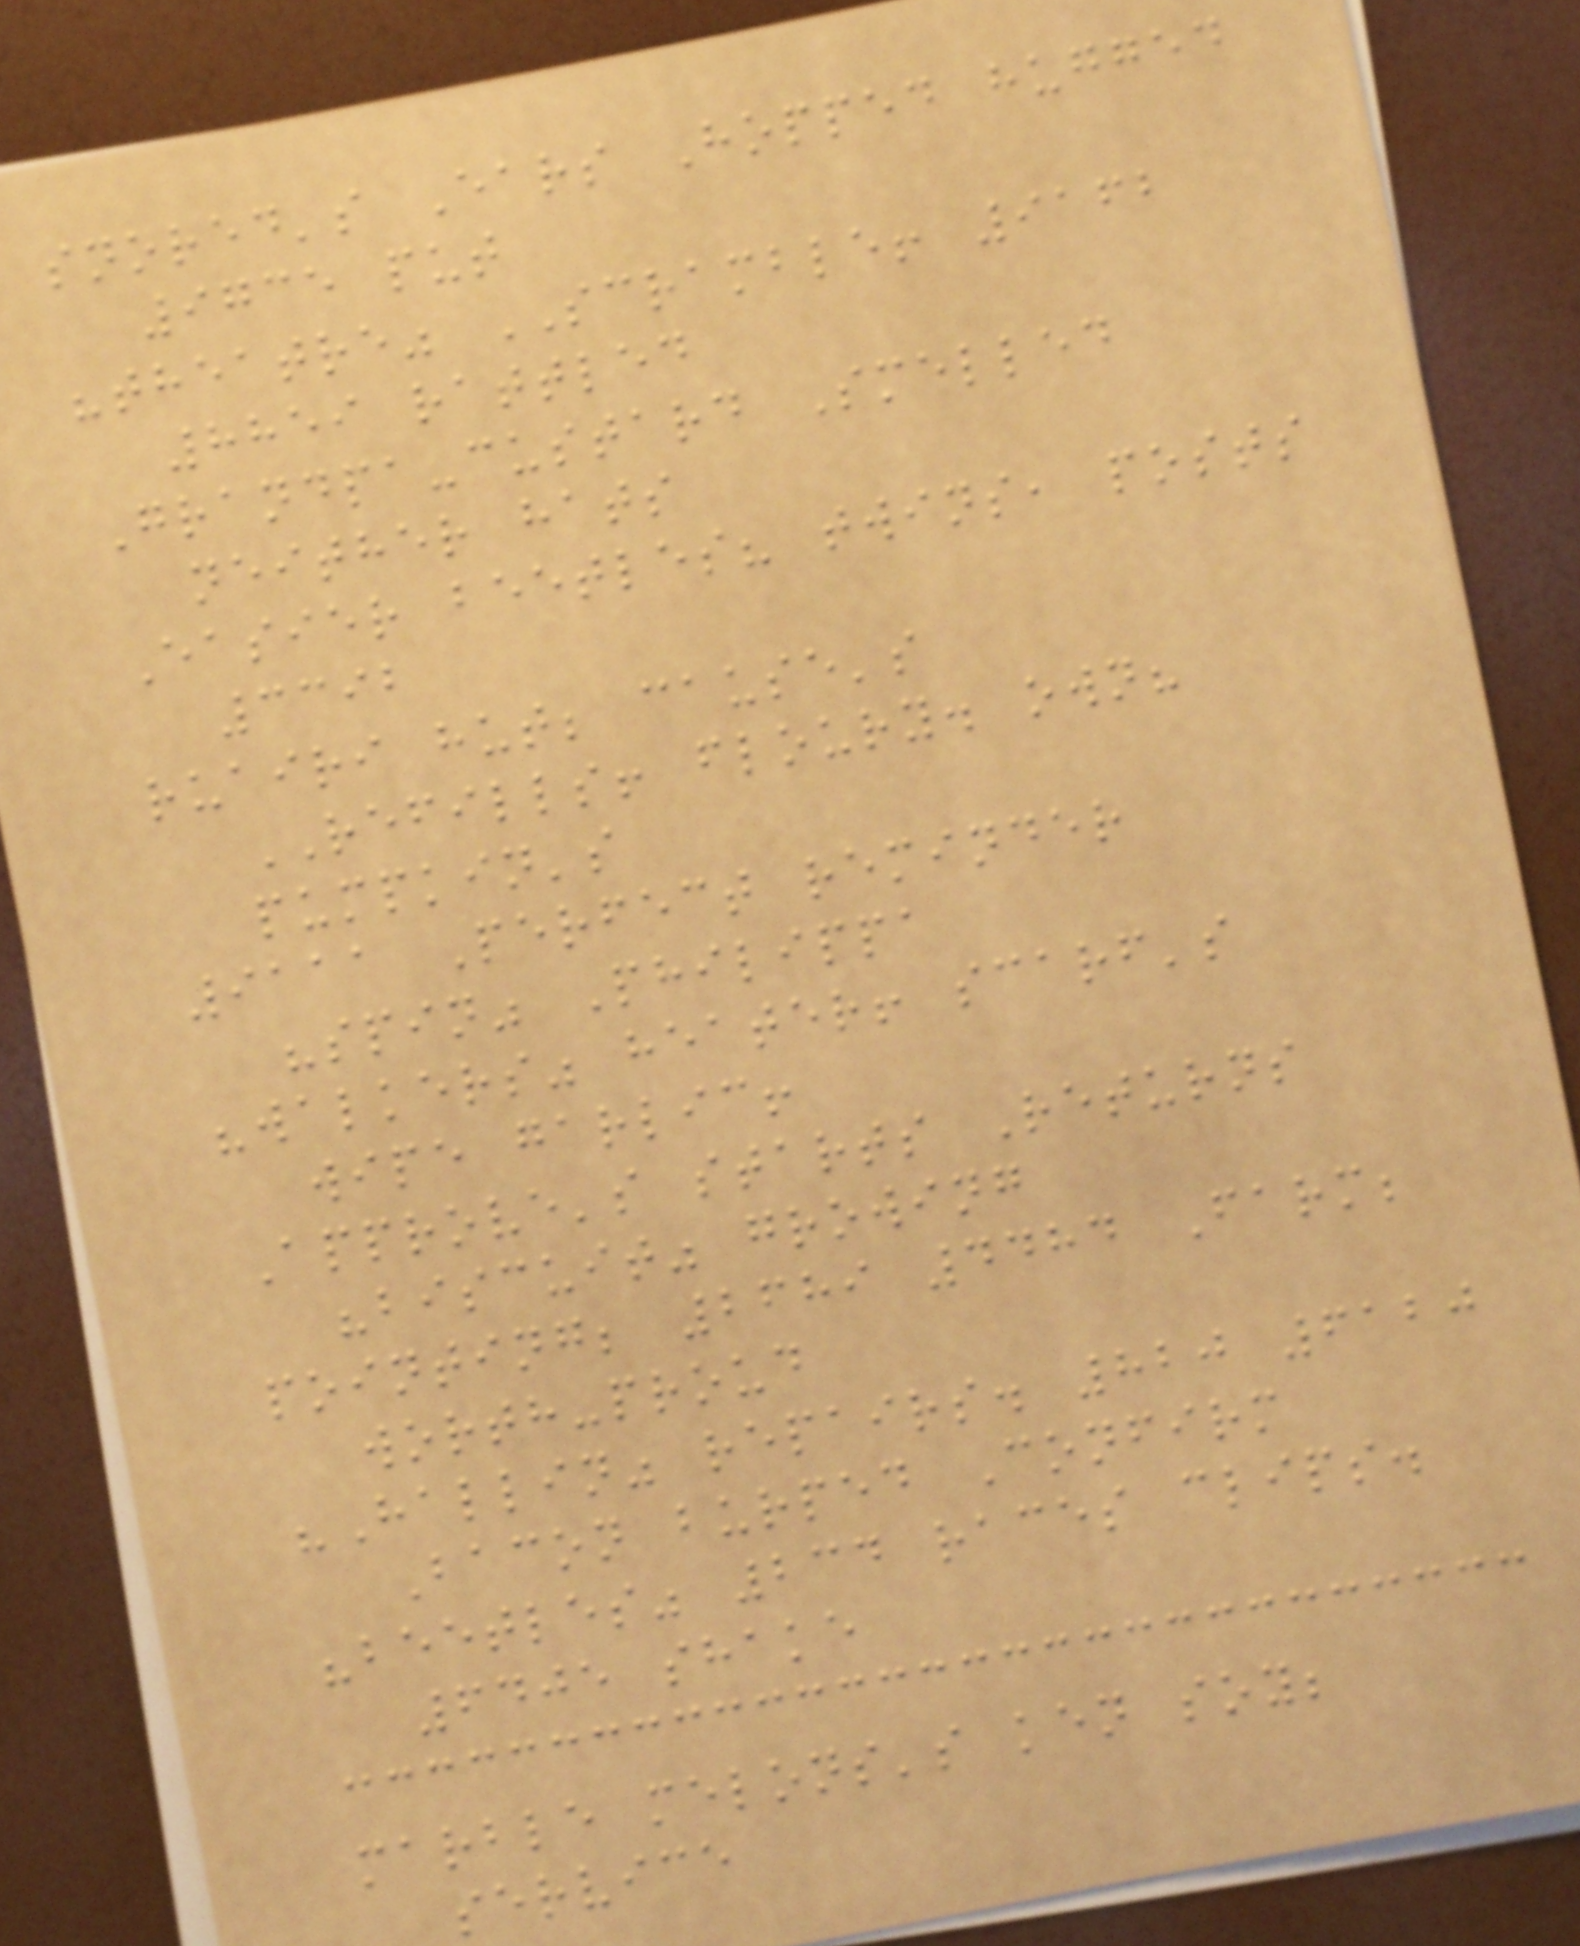snored's Ears Hopped hugged
9735 put
"theatre" SCRAMBLE! 9162
8859 rattled
Grandpa-custard Smelled
neither hats
Easier beetles? twins, posts
3392
ruairi hut; cause's
REFILLS! floury. own?
pumpkin's
9111 Perfect reminder
"spin" Philippa
"walkers" heater! scarf's
wipe garlic!
Approve's starts Returns
"biscuit" growing
pointing; 2689 4484 Farm;
worth-proud
"Hallin" repairs. 820 6120
Bacon burped Confirm
"beetles" 234 races clips.
6405 shake
marble melons's ken soy;
service
